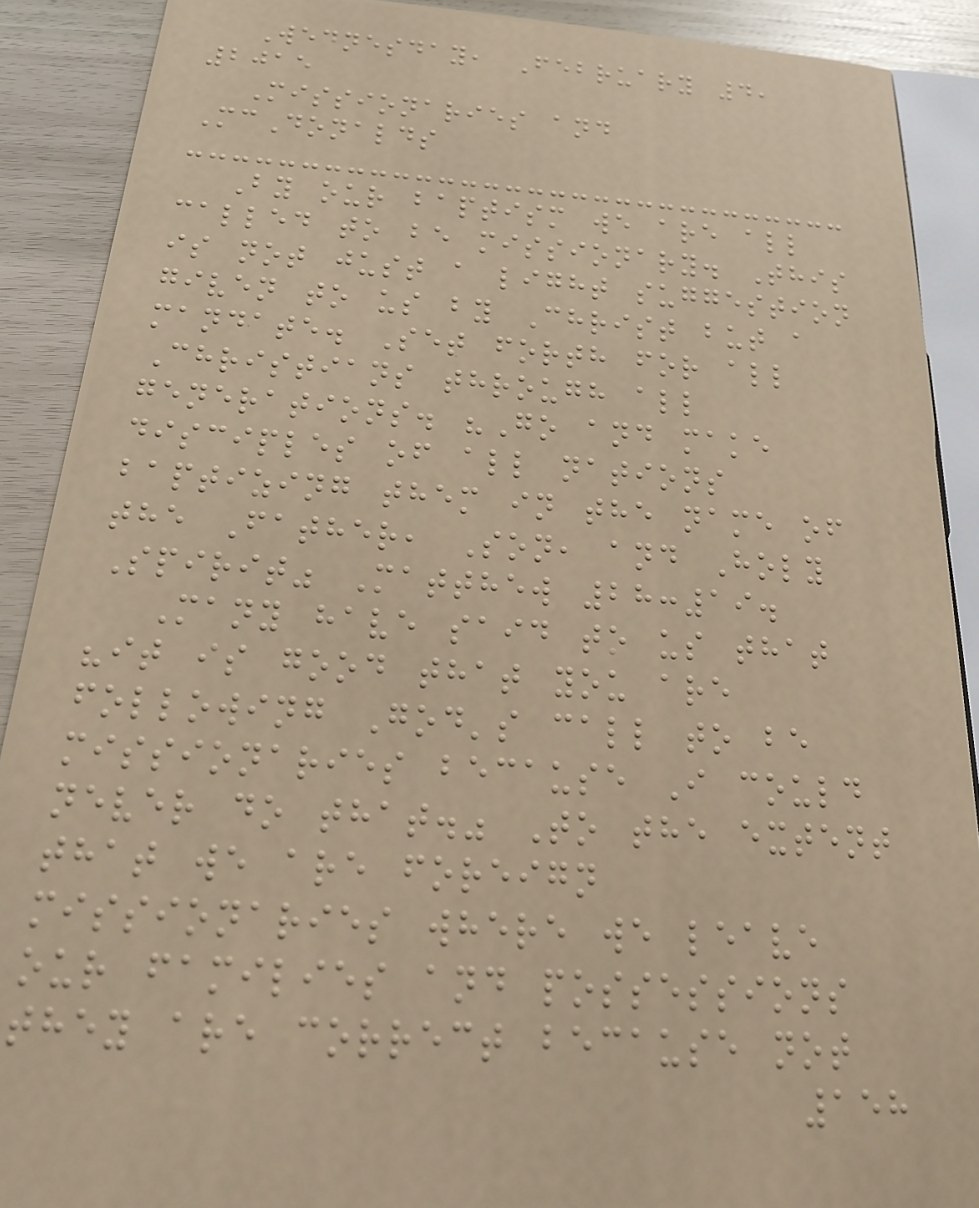Wednesday, February 4,
2015
Missionaries and
McDonalds
By our baptism we are all
called to be missionary. This
is not just a light suggestion
given to us by Christ but a
mandate. Set forth for all
Christians through all
generations. "Go and make
disciples of all nations
baptizing them in the name of
the Father, Son, and Holy
Spirit" Matthew 28:19.
Many have said to us that
"it is good that you are
following God's call to be
missionaries because I could
never do that." To the extent
that we are foreign
missionaries where we leave
our families and possessions
they are correct because not
158
